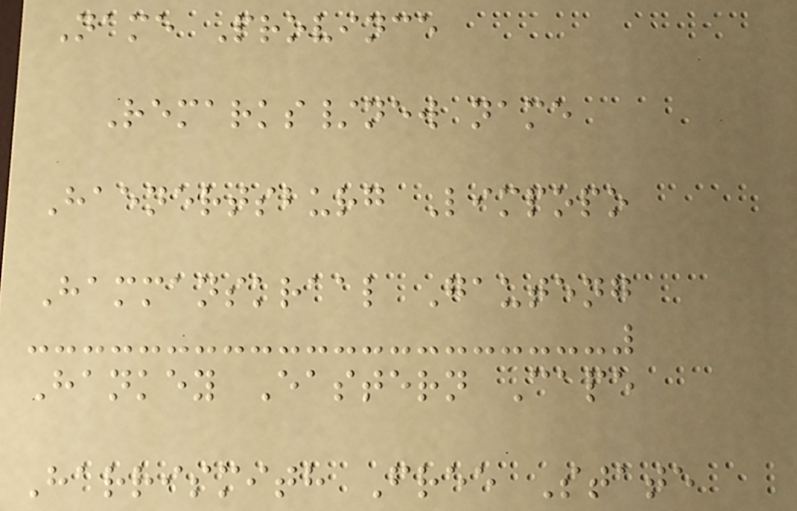Name Province
Remarks/new name
Haenertsburg Limpopo
Hammanskraal Gauteng
Hankey Eastern Cape
Harrismith Free State
